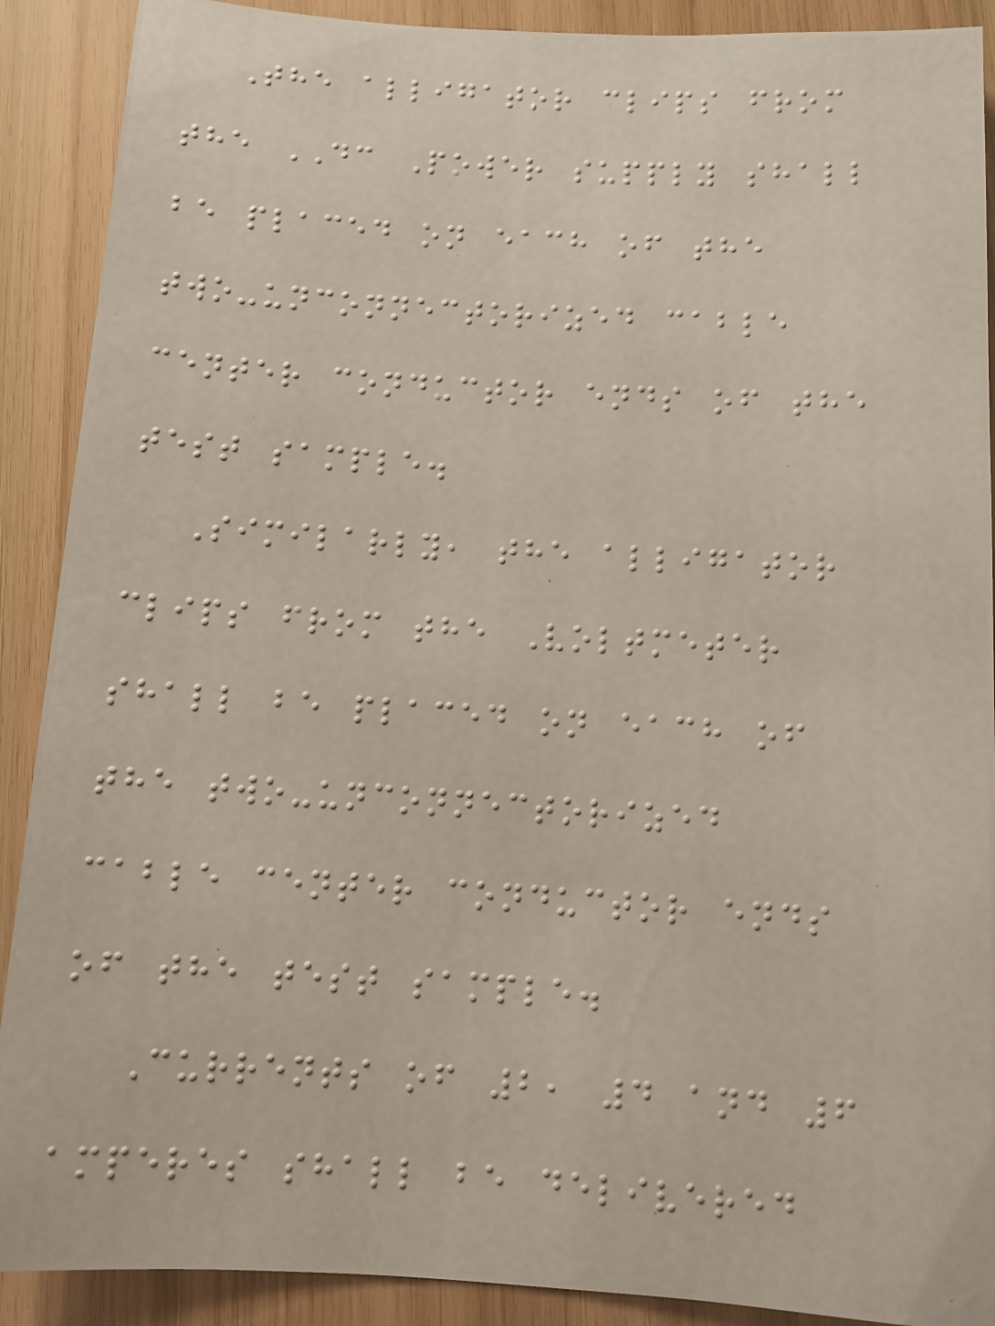The alligator clips from
the DC Power supply shall
be placed on each of the
two-unconnectorized cable
center conductor ends of the
test sample.
Similarly, the alligator
clips from the Voltmeter
shall be placed on each of
the two-unconnectorized
cable center conductor ends
of the test sample.
Currents of 2, 4 and 6
amperes shall be delivered
